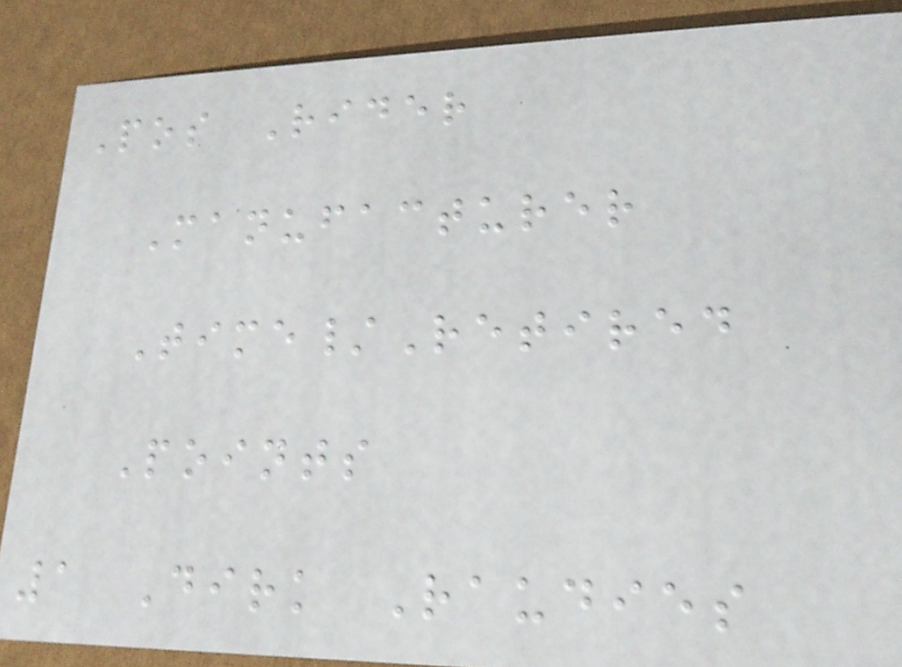Pos Rider
Manufacturer
Time/Retired
Points
1 Dirk Raudies
